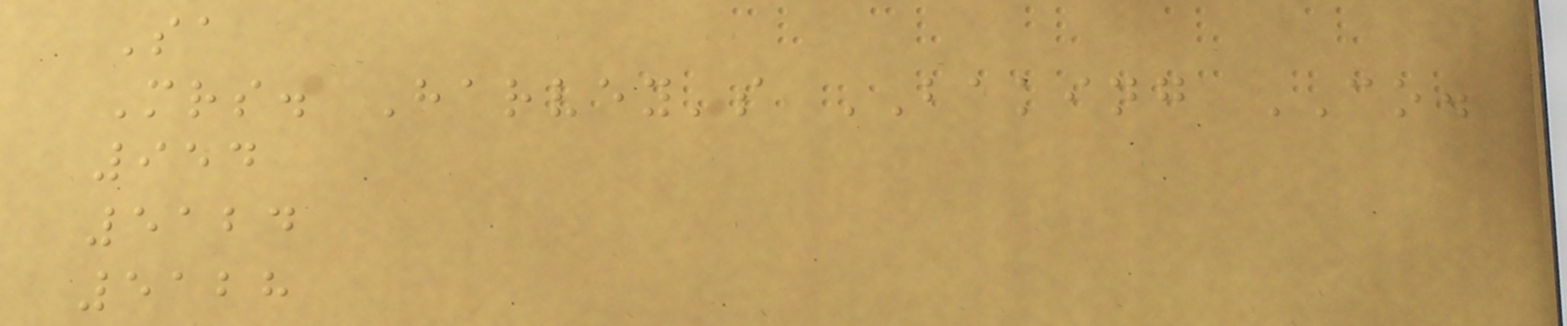Sa
Mrs. Harvey's BAKING CO.
954
5124
5128
